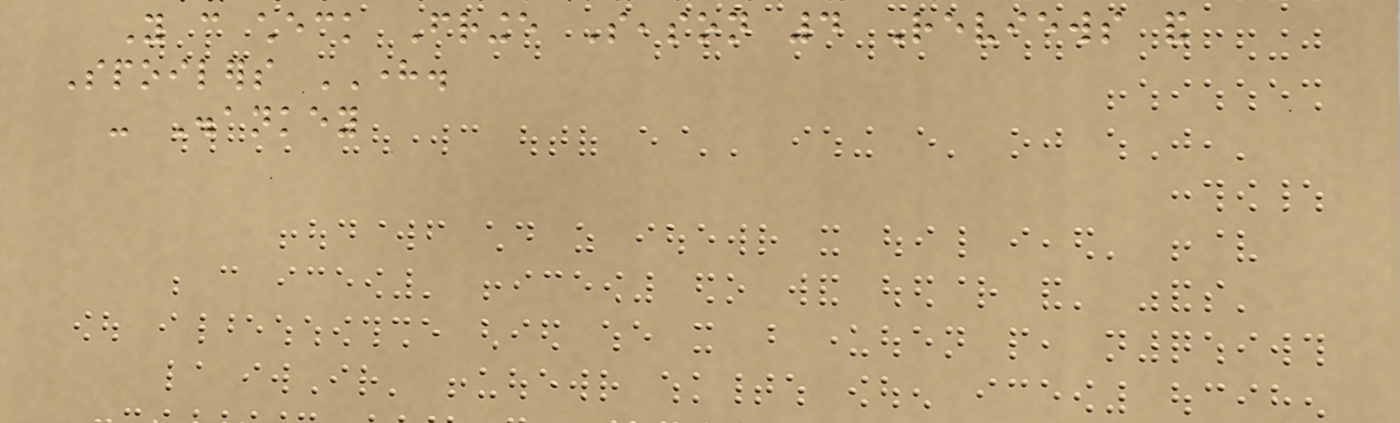You can check Fringe Season 4 Reviews and
Spoilers HERE.
- Disankey
